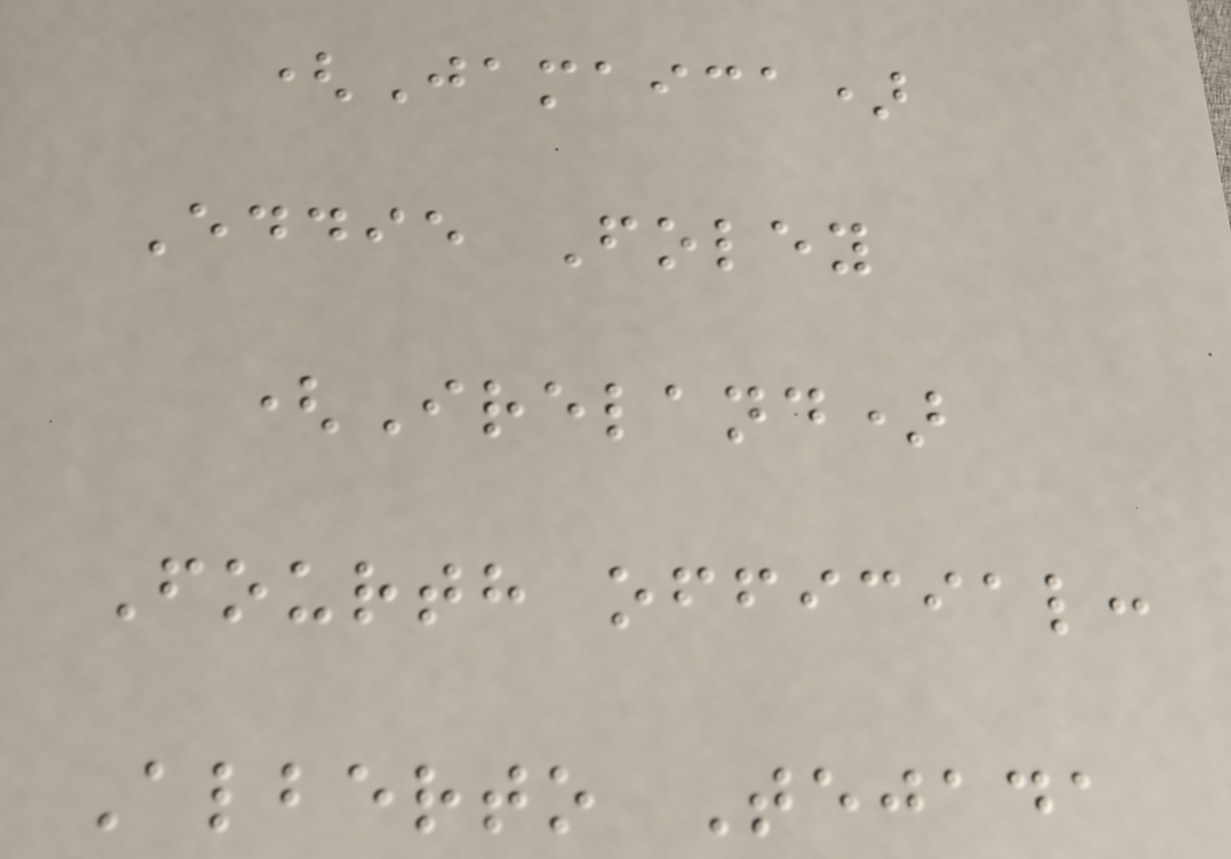(Jamaica)
Eddie Foley
(Ireland)
Fourth official:
Alberto Tejada
